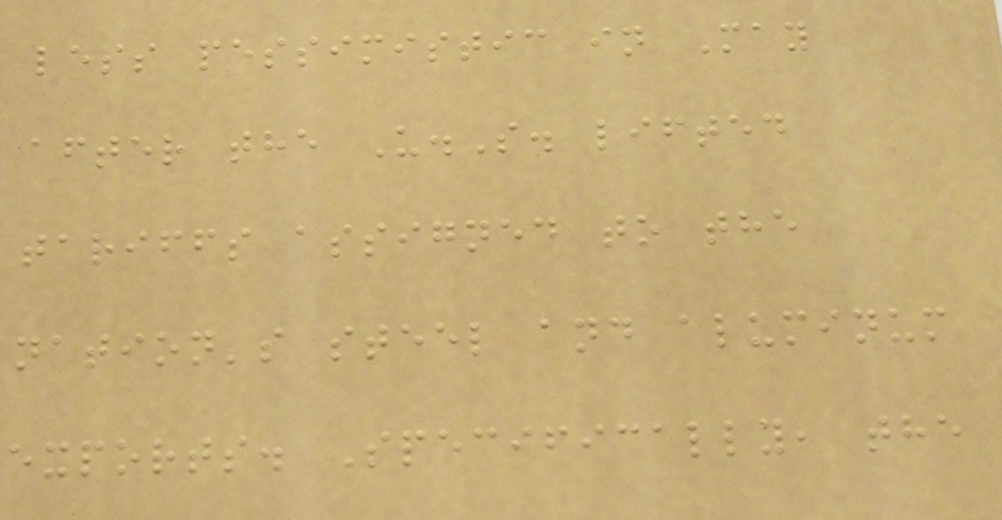less pessimistic in May
after the U.S. lifted
tariffs assigned to the
nation's steel and aluminum
exports. Specifically, the
